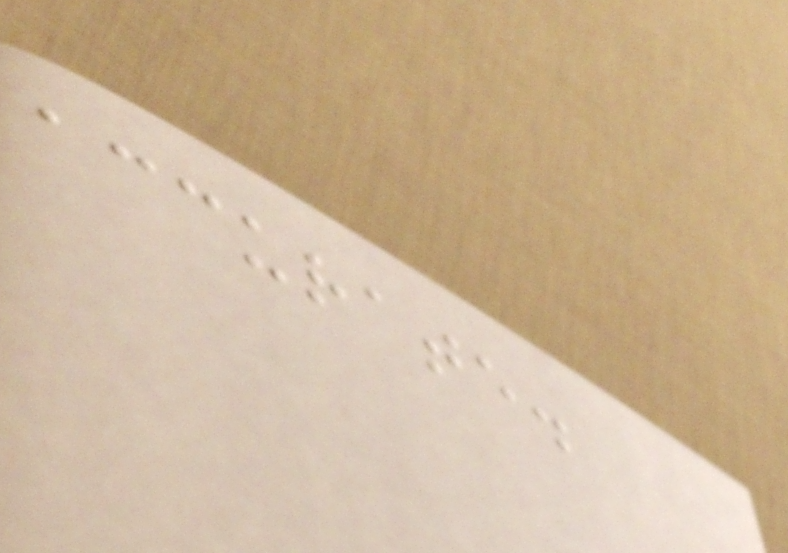accurate.
